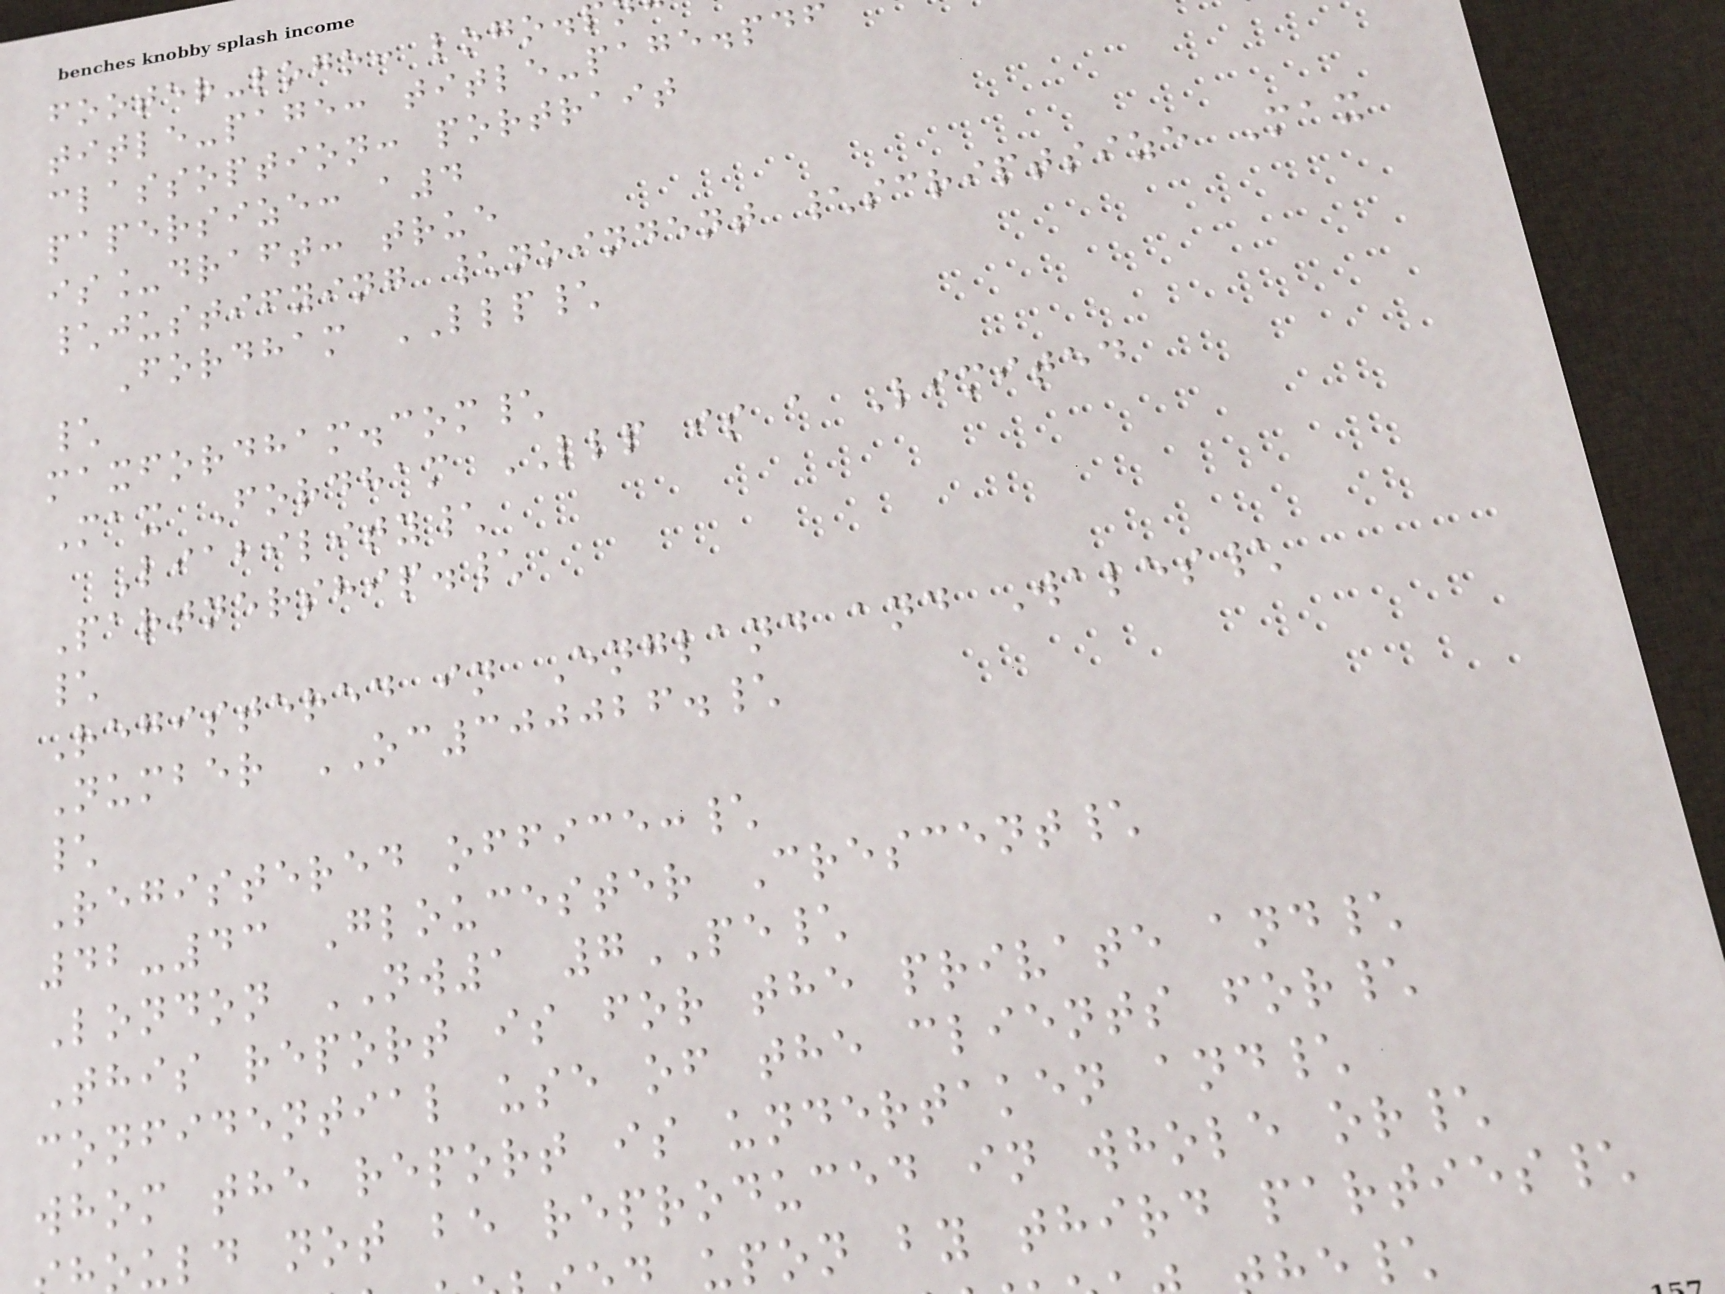footer-logo: logo.
title-page: title-page.pdf
classoption: portrait
papersize: a4
is_draft: true
\justifying \noindent \scriptsize Max
Fordham LLP\
\
maxfordham.com\
Max Fordham LLP is a Limited
Liability\
Partnership.\
\
Registered in England and Wales\
Number OC300026.\
\
Registered office:\
42-43 Gloucester Crescent\
London NW1 7PE\
This report is for the private and\
confidential use of the clients for\
whom the report is undertaken and\
uld not be reproduced in whole or\
upon by third parties\
